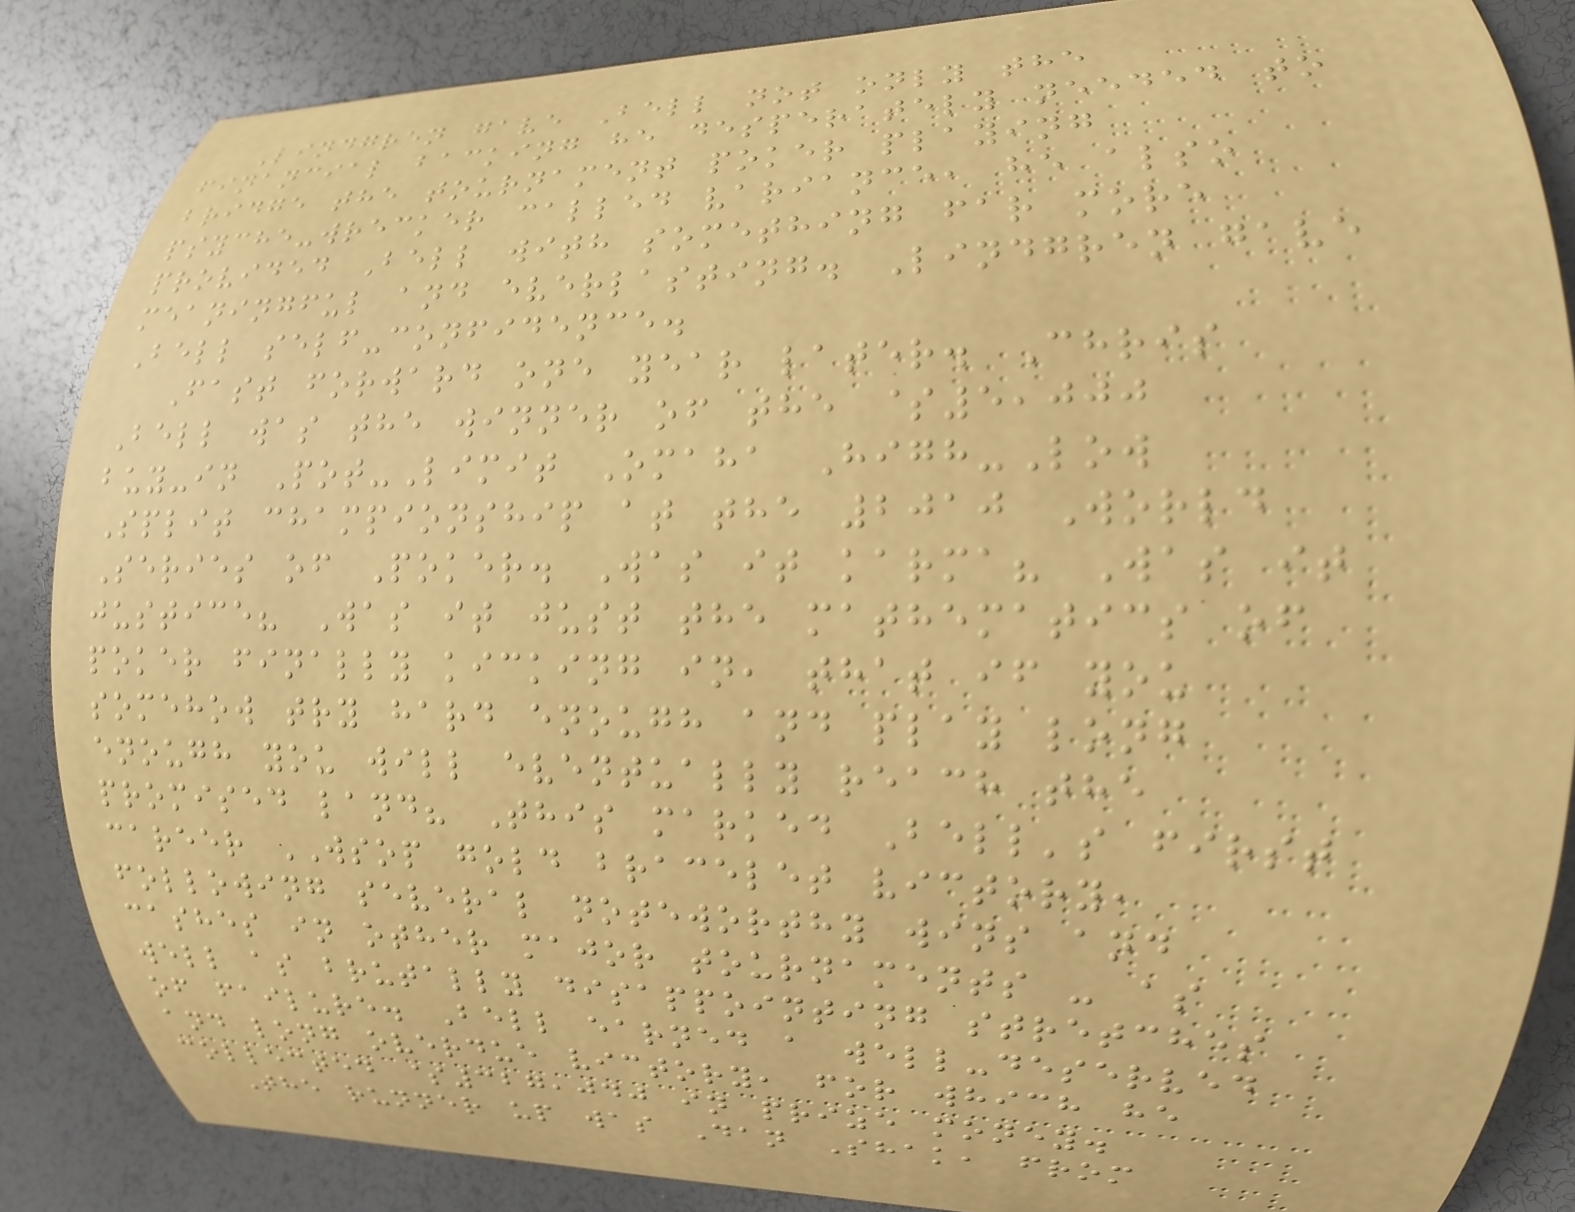Lindgren gave Bell not only the
financial backing he desperately needed to
bridge the tournament poker playing
psyche-wrecker called variance, he also
provided Bell with something far more
meaningful and everlasting. Lindgren gave
Bell self-confidence.
Fast forward one year later. Chris
Bell was the winner of the $5,000
buy-in Pot-Limit Omaha High-Low
Split championship at the 2010 World
Series of Poker. Was it karma? Was it
justice? Was it just the mathematics of
poker finally kicking in, that if you
somehow try hard enough and play long
enough you will eventually reach the
promised land? This marked Bell's first
career WSOP gold bracelet victory,
following several noteworthy wins and
cashes in other major tournaments - as
well as brutally disappointing stretches
of failure. Bell earned a well-deserved
and long overdue victory, for which he
collected $327,040 in prize money.
The runner up was Dan Shak, from
